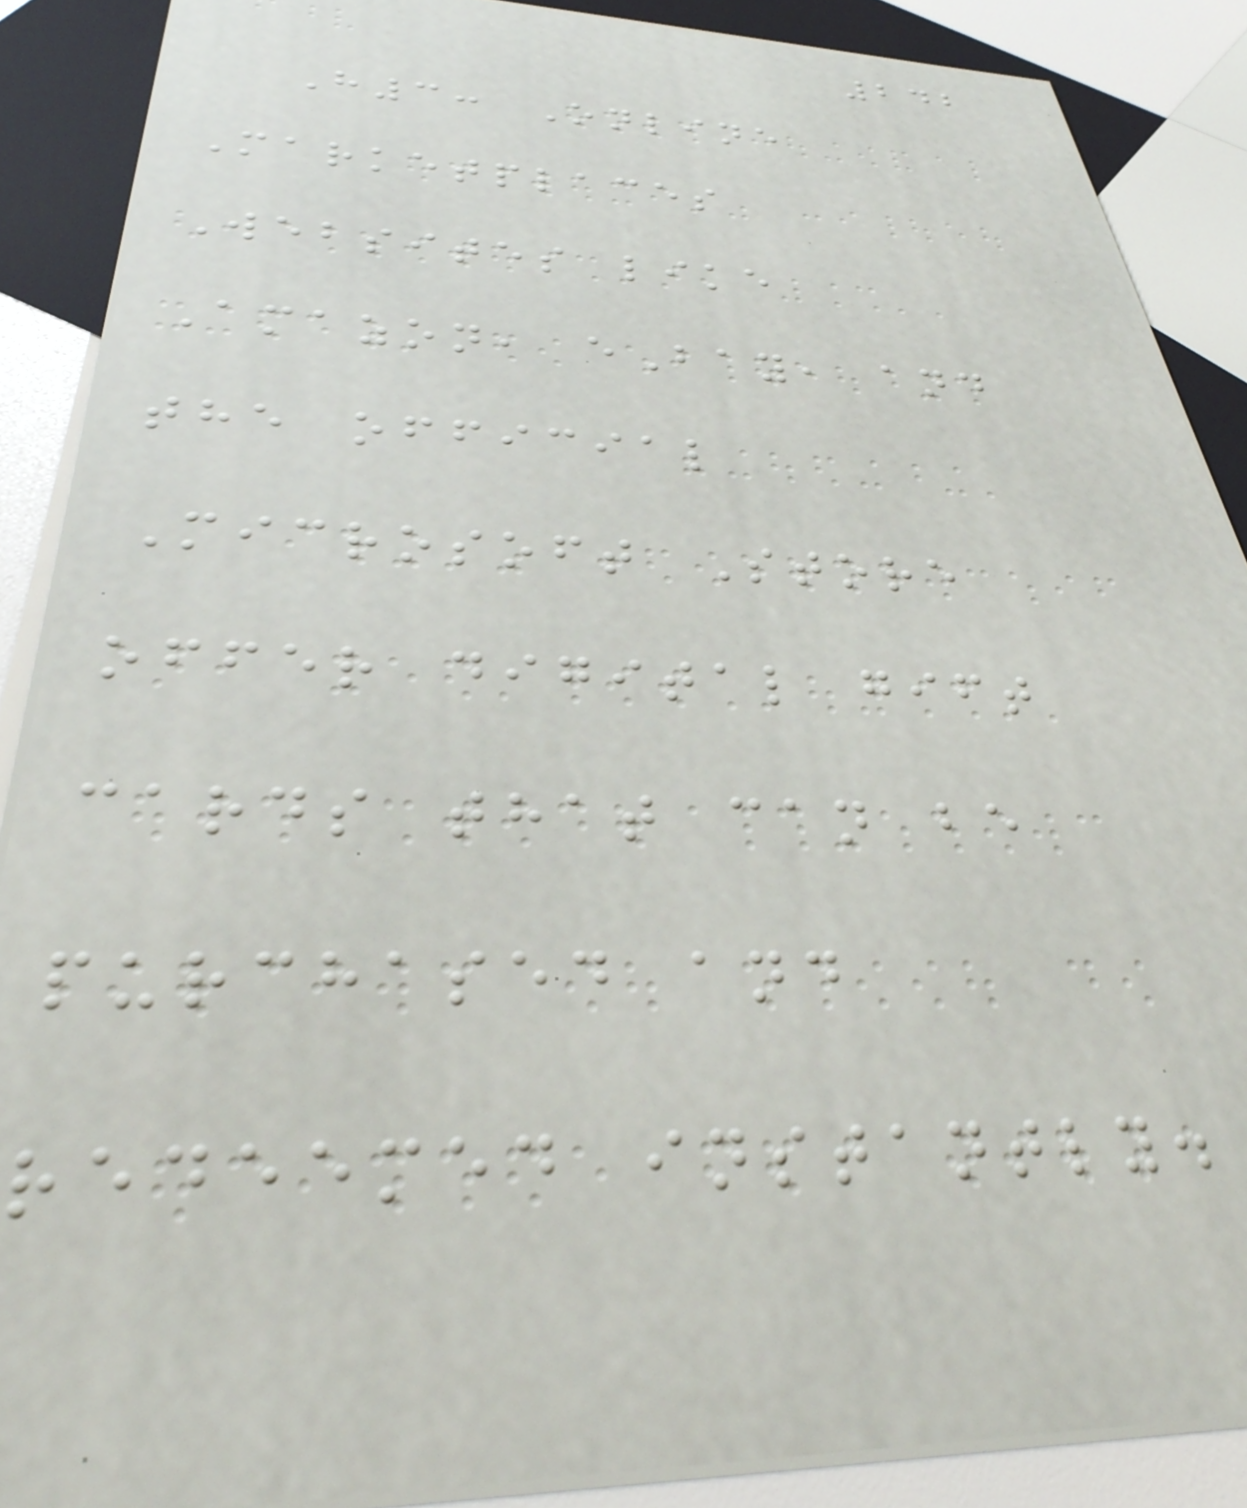242
H3: Online
Marketplaces
Websites like
Amazon, eBay, and
the official
Microsoft Store
offer digital gift
cards that can be
purchased and
redeemed instantly.
